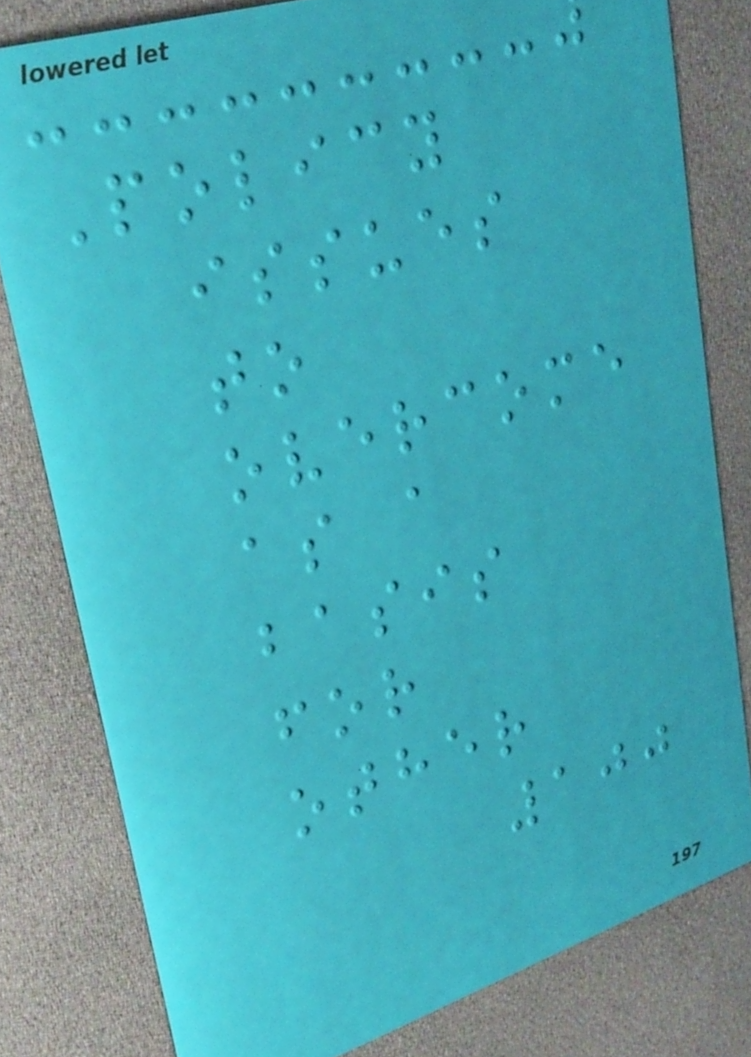Policy
issues
to
overcome
as a
basis
for
other
100
